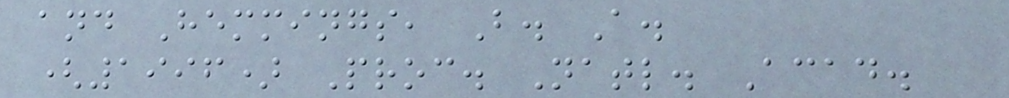and Hemmings, B. A.
(1996) Proc. Natl. Acad.
